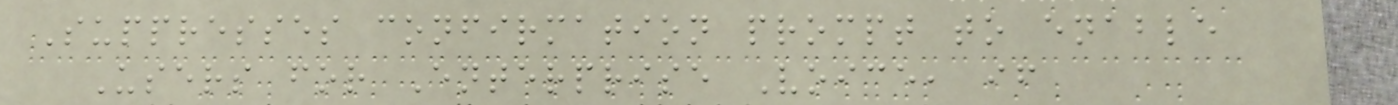Suppresses confirmation prompt to enable
Users for Enterprise Voice, if
